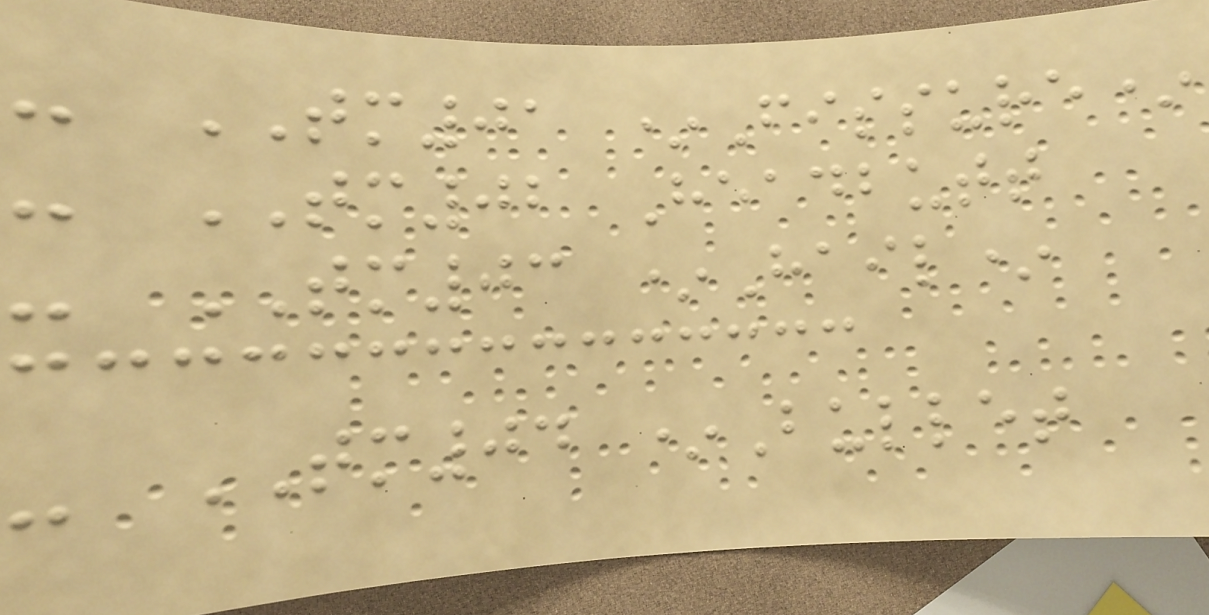- TM01 *Fissure*
- TM02 Headbutt
- TM03 *Hail*
- TM04 *Bullet
